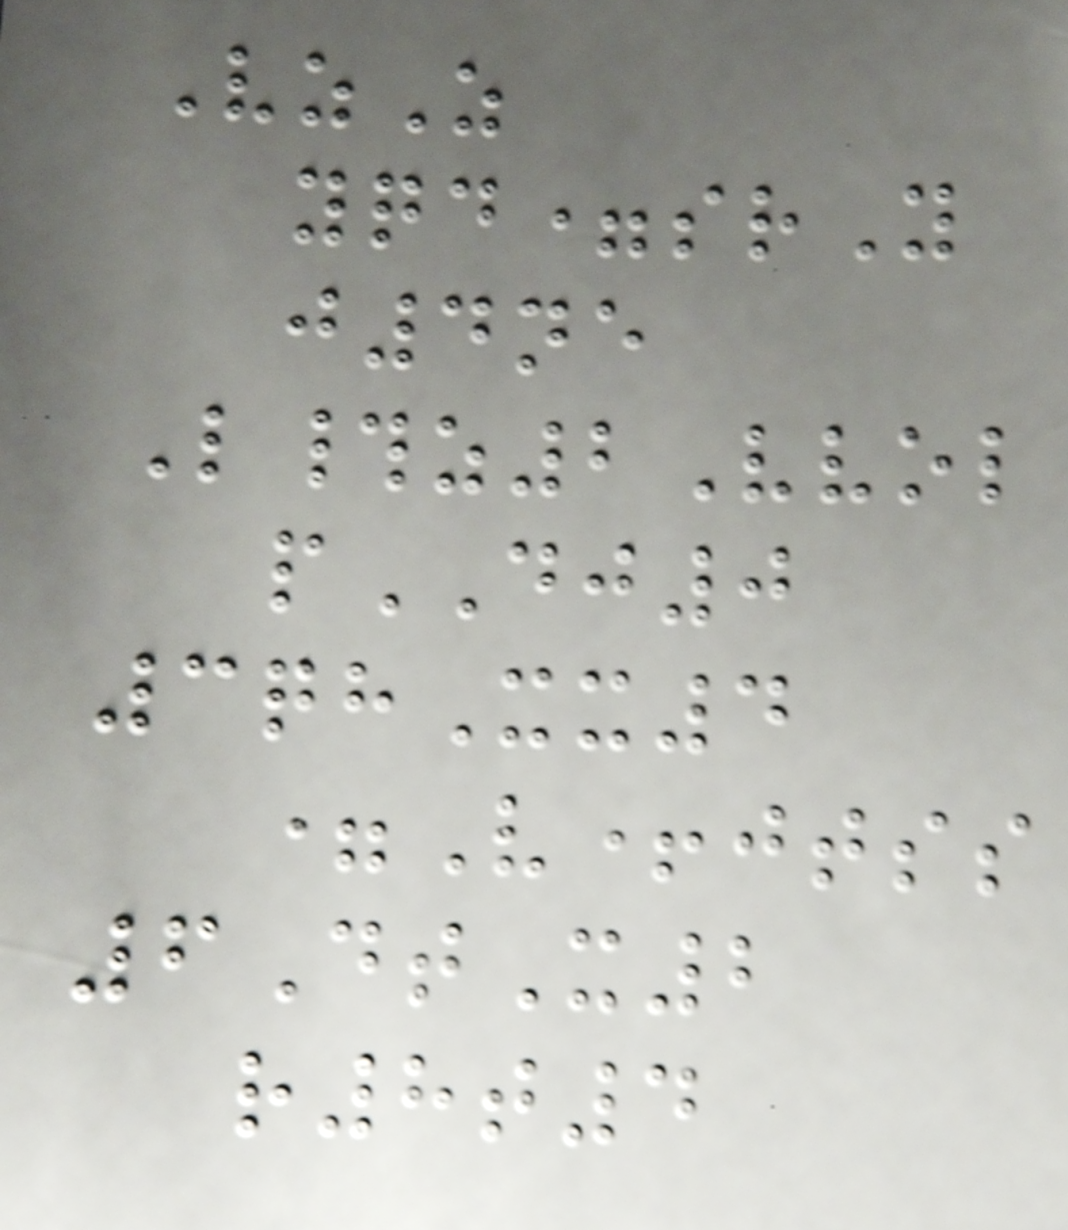VzZ
yqd=srY
j4ne
L#z2Vvol
pDJ0
3qhXx4
=V+jtss
6DtX2
r8t4
